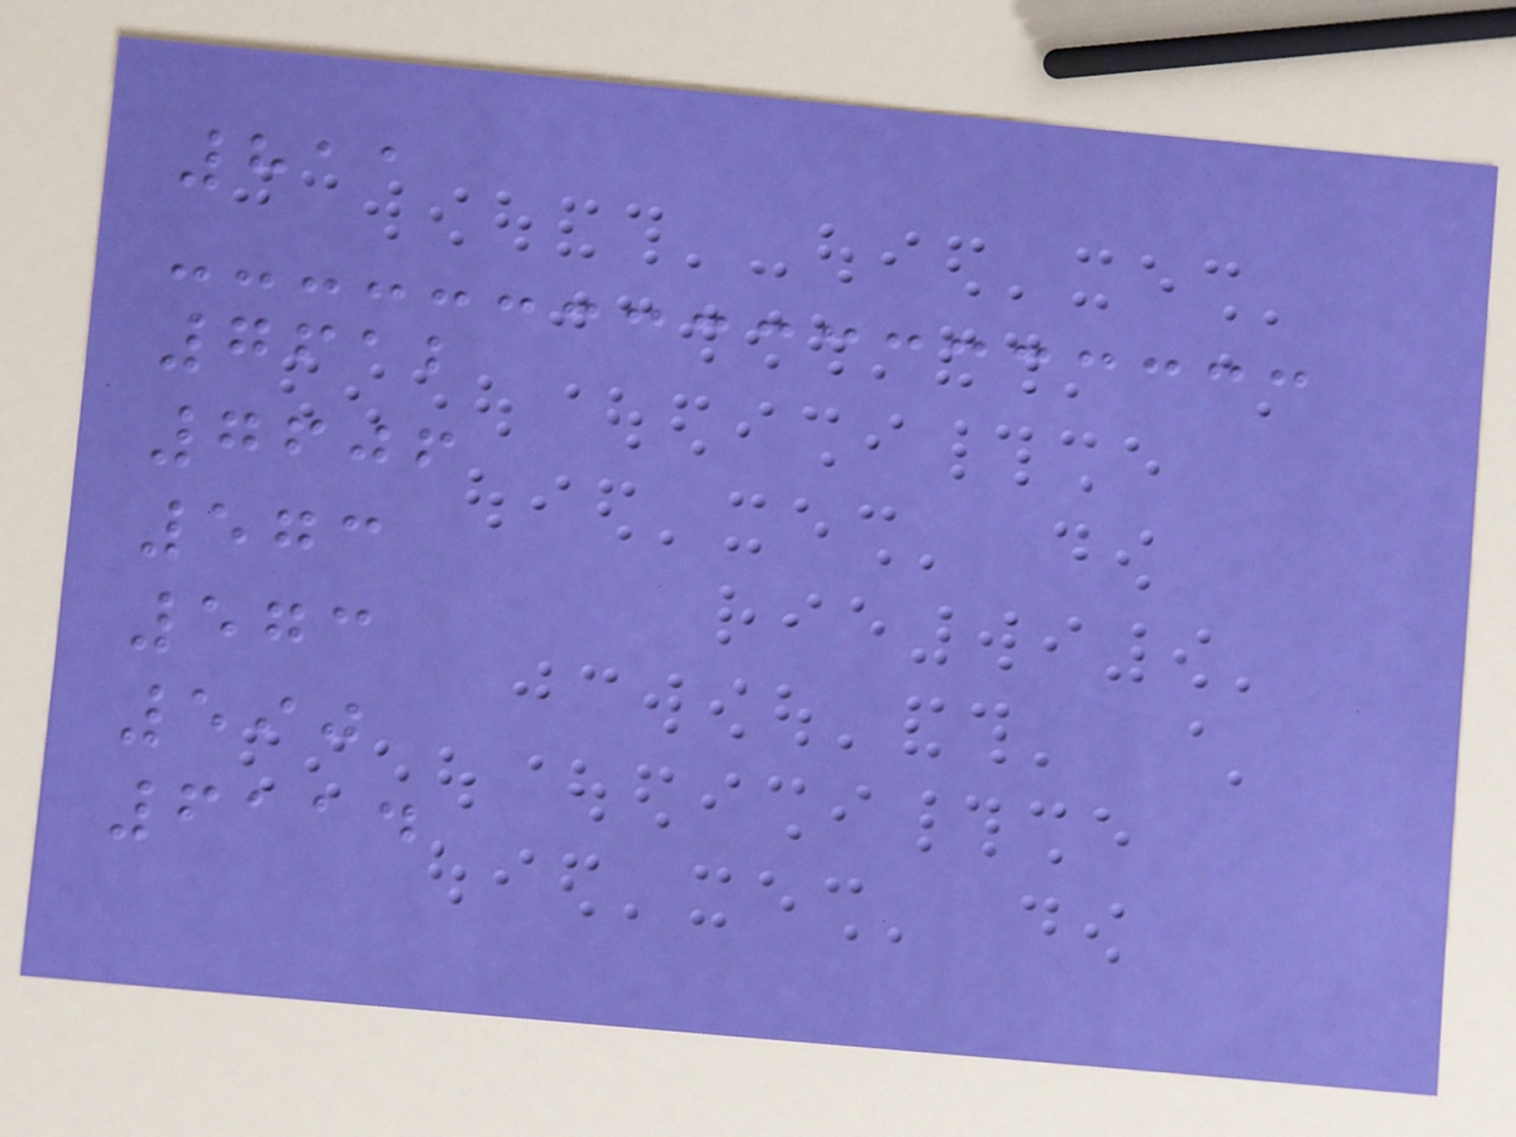811
7612
7606
573
573
590
6114
